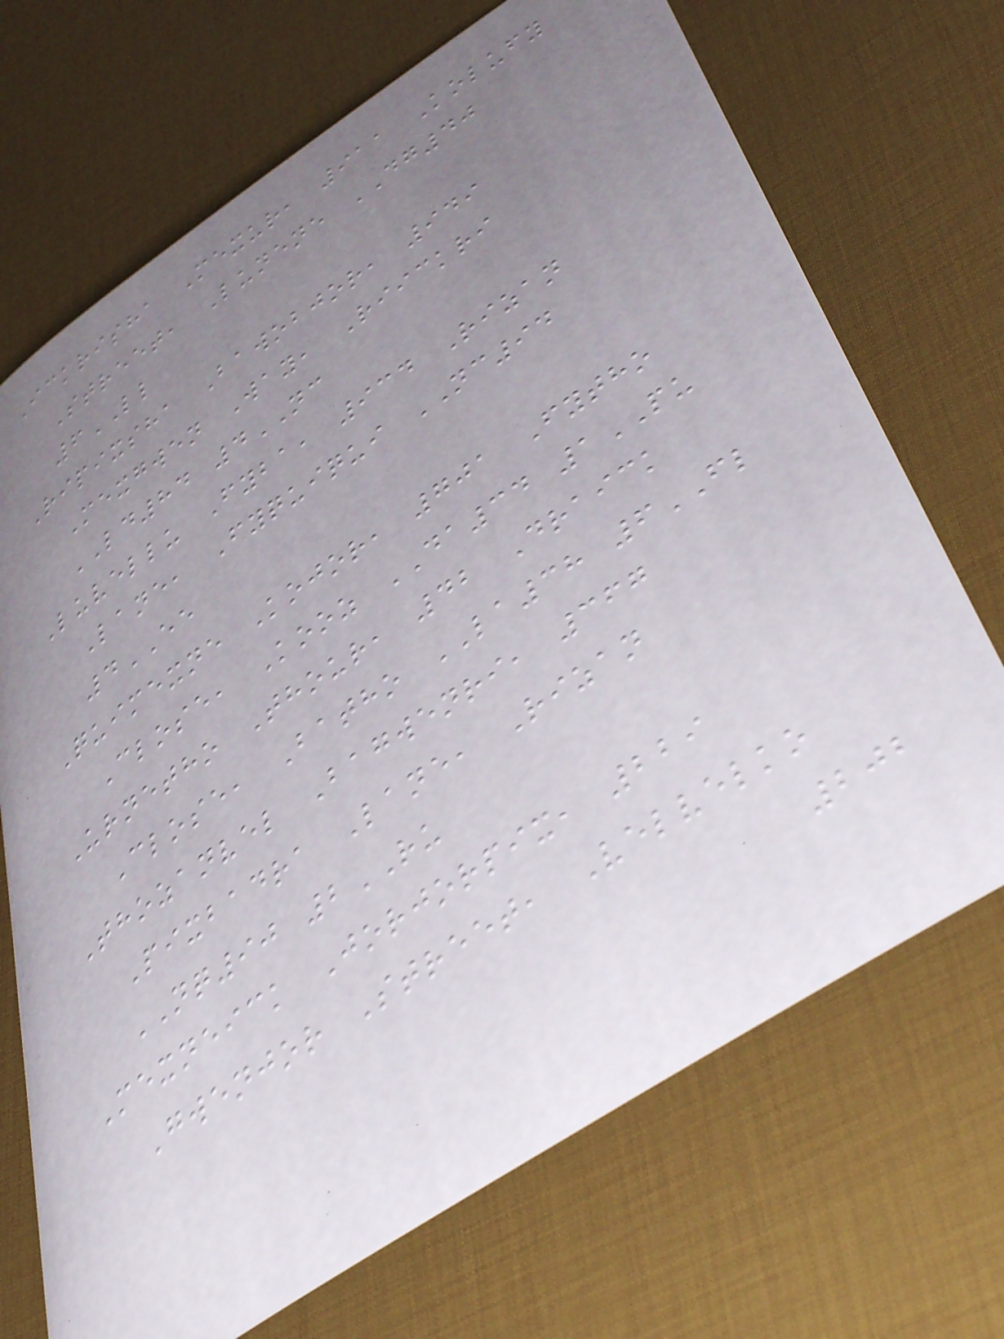Ickrisha Mexur, 911 Kolufy
Street, Lunene DG40
6LL
Ripixsha Bawobjor, 949
Mexgwen Way, Riickri
LD84 4NC
Luvellu Fyba, 934 Rizan
Lane, Fyquiqui NC94
4EE
Quimexne Kojor, 701 Fytho
Close, Kooz DA34 1PU
Urnetho Thour, 42 Draick
Close, Batho LA38 6FL
Thozanvel Bagwenri, 367
Pixbadra Lane, Rizan
NQ90 2RU
Mexneick Jorjorpix, 229
Gwenjor Street, Velvelko
202
